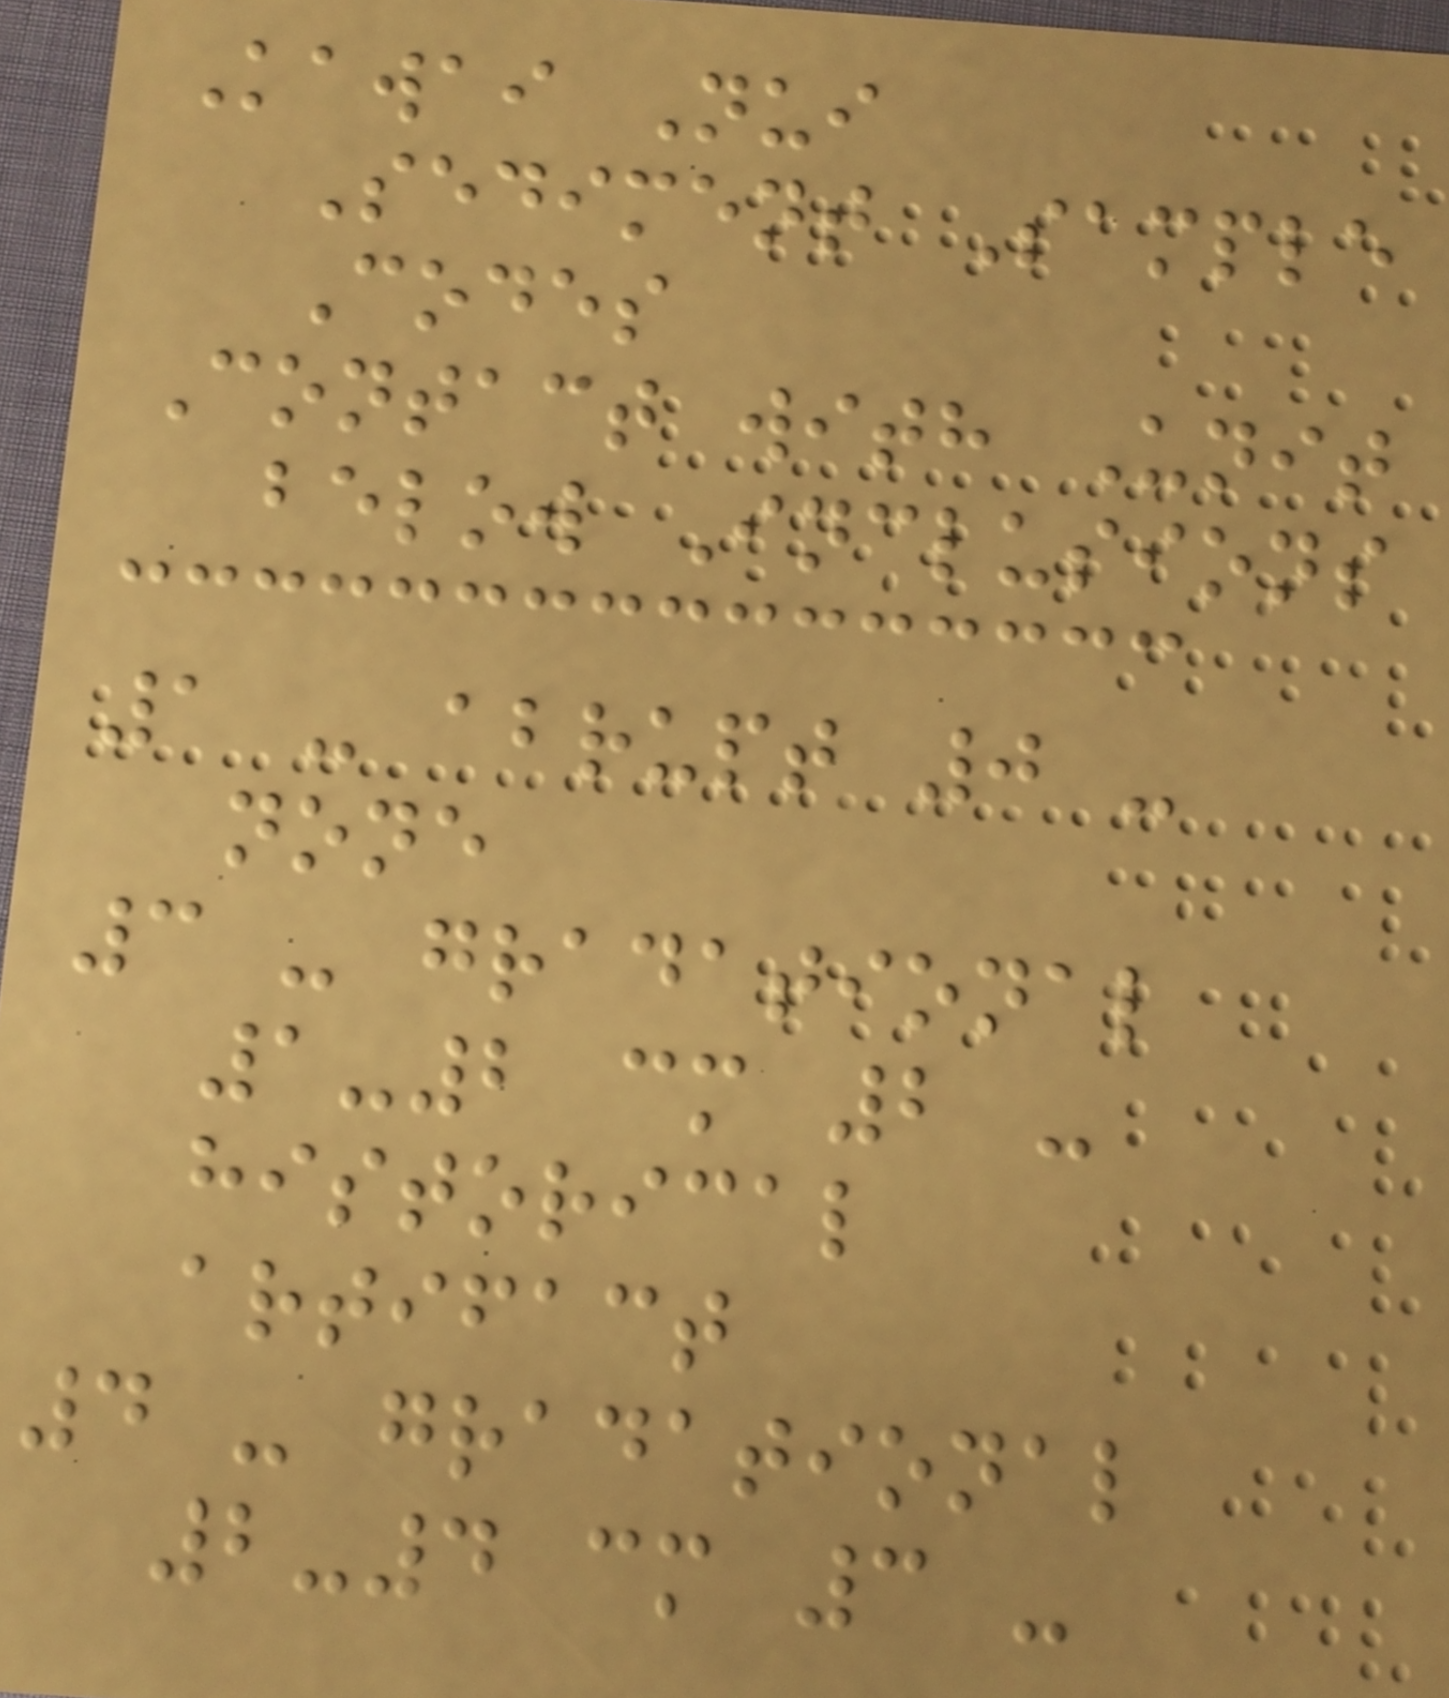Kawai Nui
Sediment Sample
Codes
Contact with Unit
below Inclusions
1 - abrupt 0 -
none
3 - gradational
1-2 cm 2 -
historical
artifact
4 - gradational
2-4 cm 3 -
